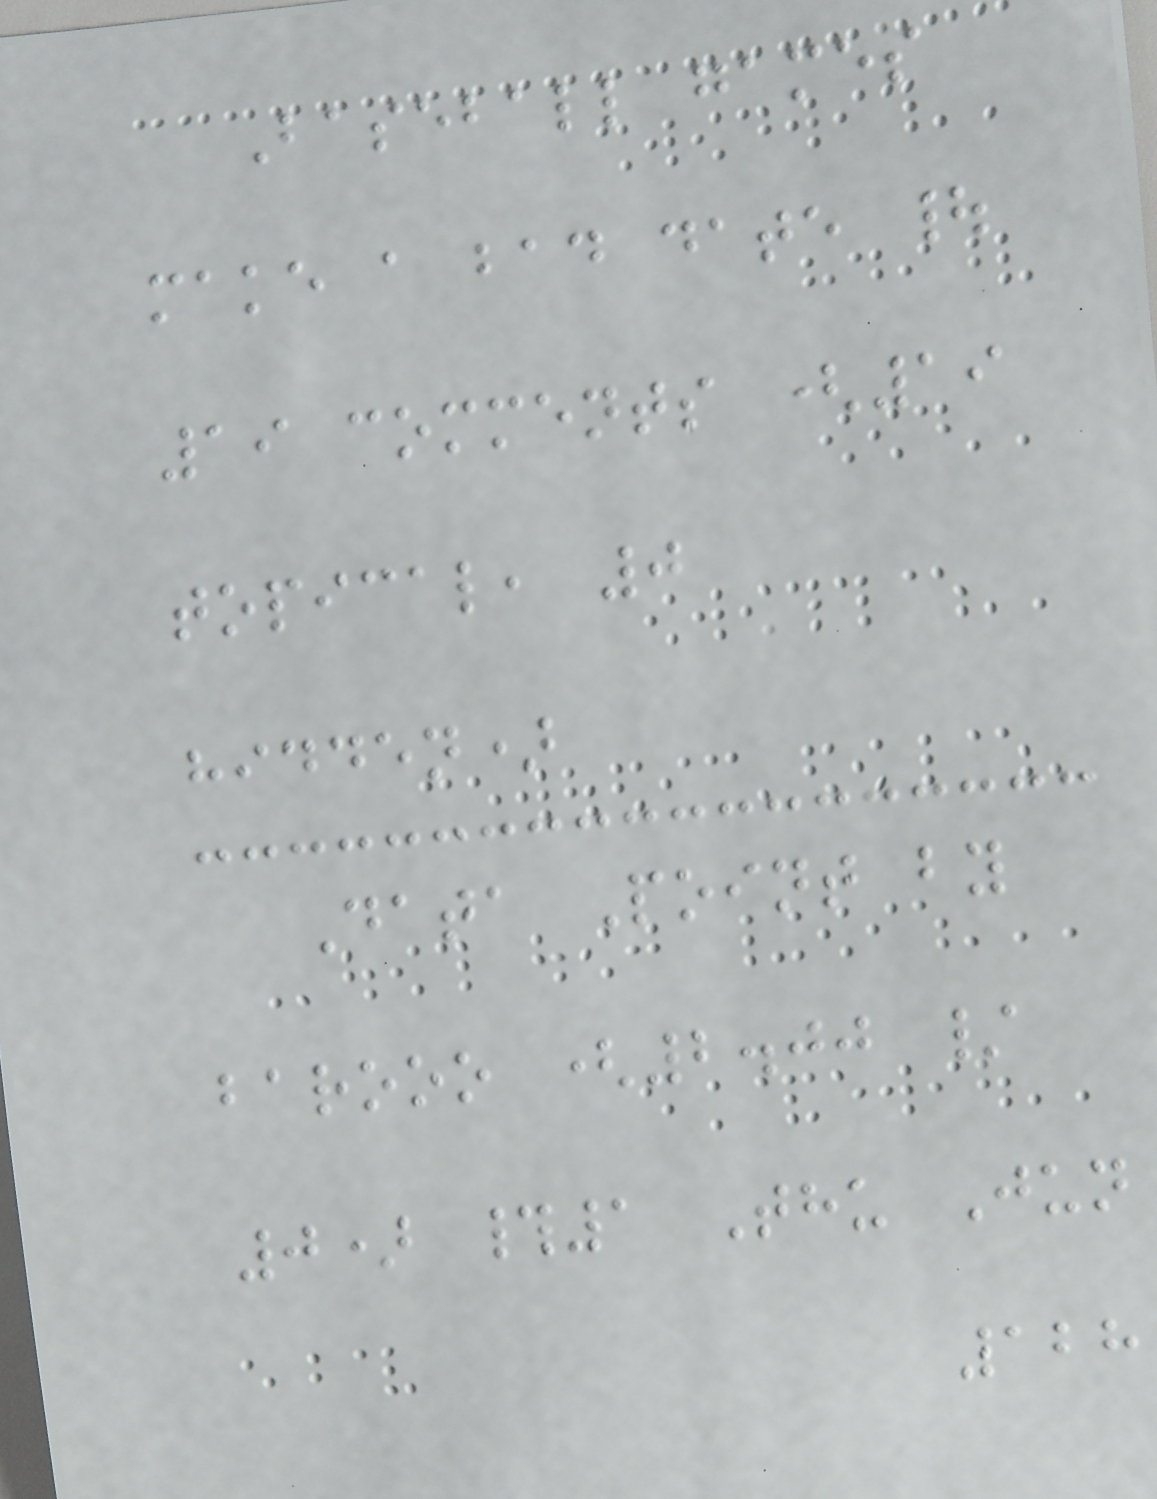Baseball games
make a bad date |
19 comments (19
topical, 0
hidden)
Data Point by
barooo (2.00 /
0) #1 Thu Jun
128
